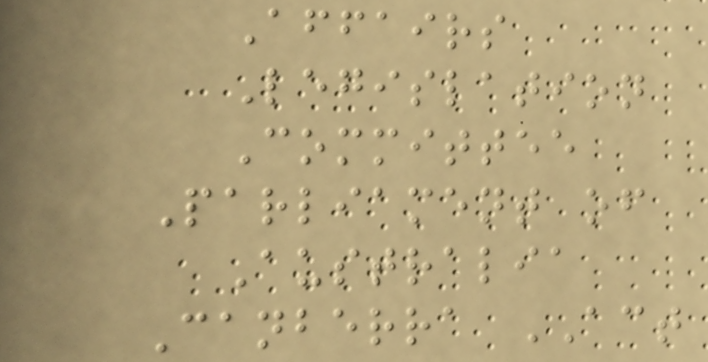Affairs
Legislation
Committee
Parliament of
Australia
Canberra ACT
